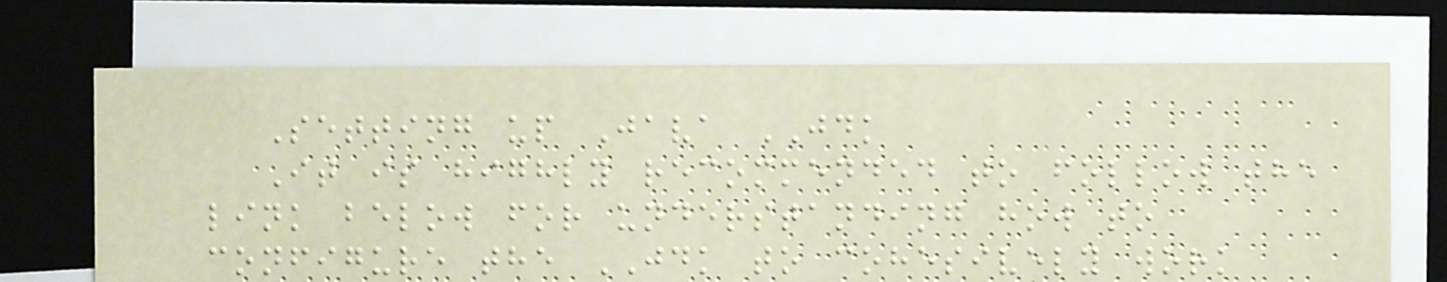Setting up Java JDK
It is highly recommended to follow the
link below for understanding how to
configure the JDK to cohesively work
